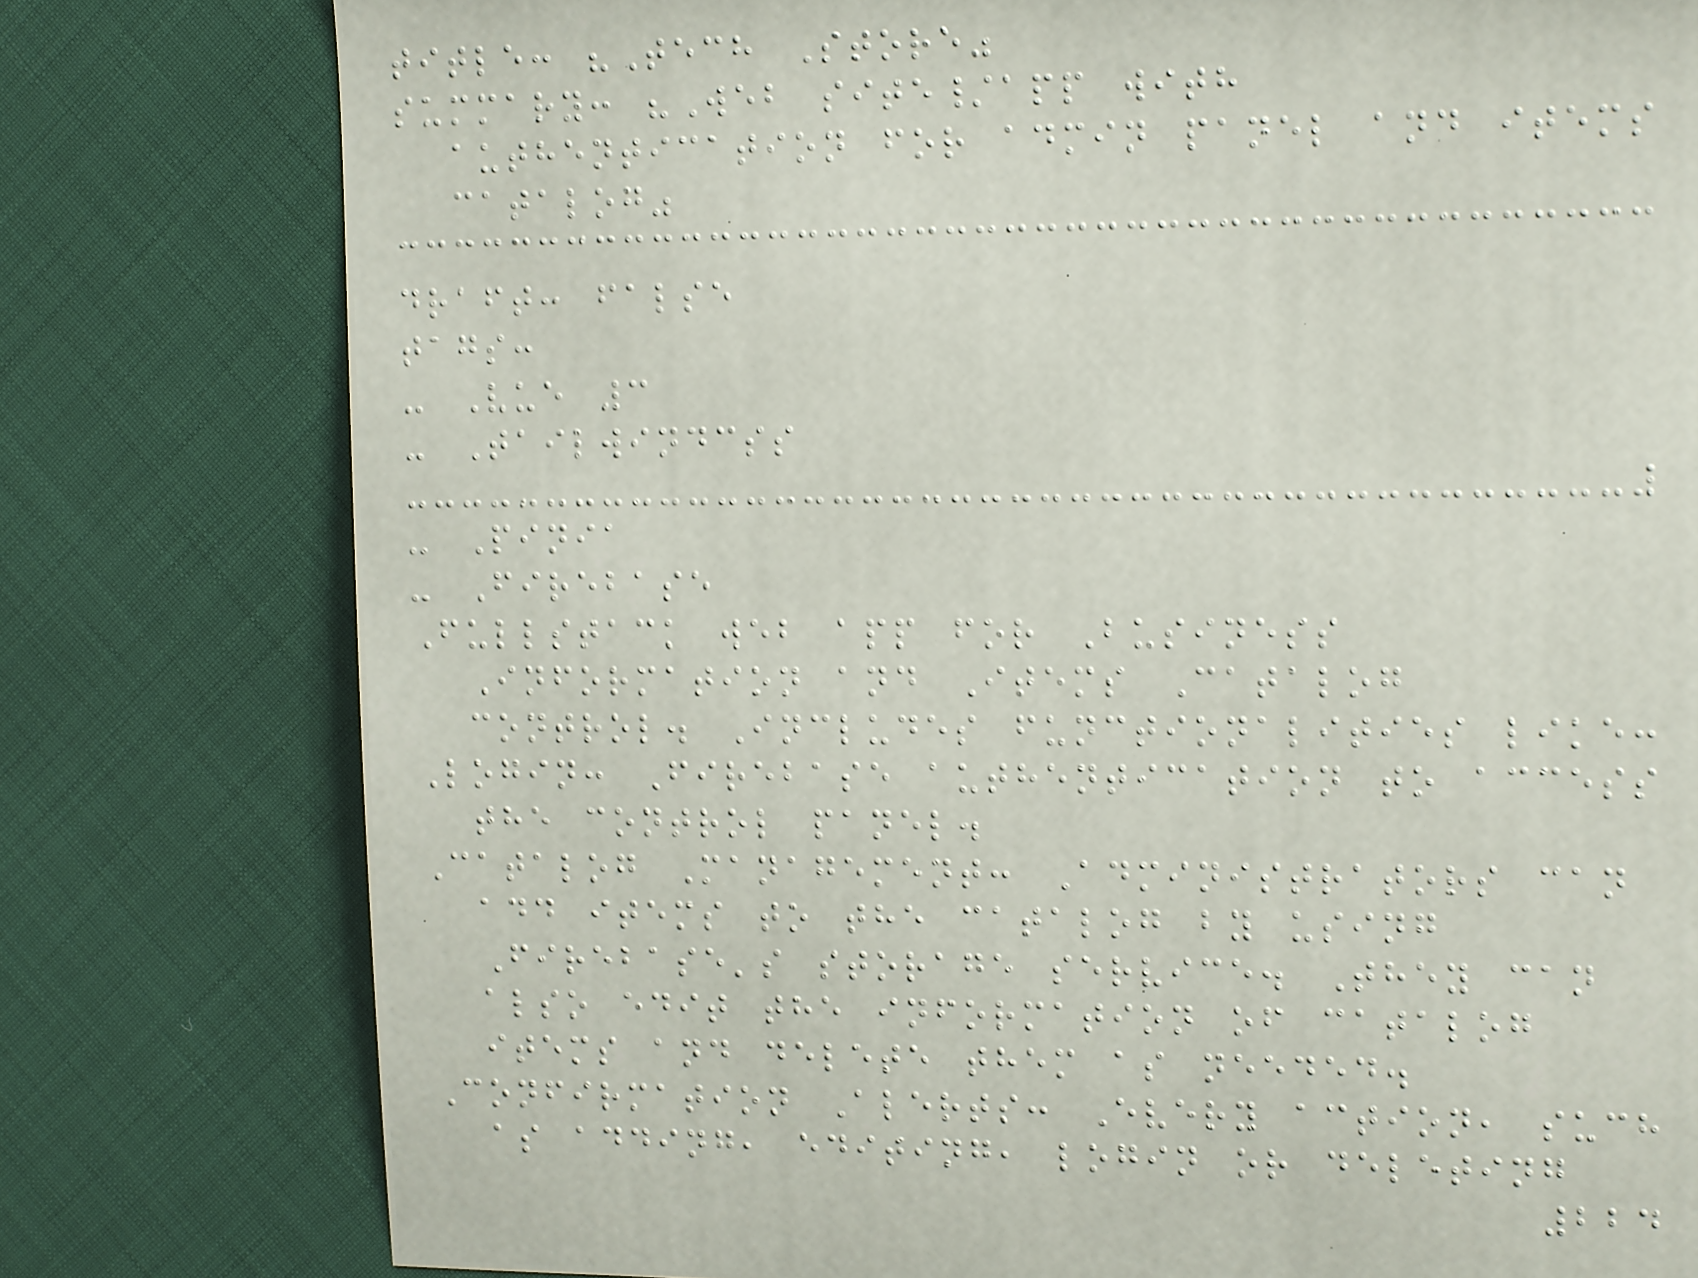title: "Tech Store"
summary: "Web site/app with
authentication for admin panel and items
catalog"
draft: false
tags:
- Vue 3
- Tailwindcss
- Pinia
- Firebase
Fullstack web app for Business
Information and Items Catalog
control. Includes functionalities like:
Login: Firebase authentication to access
the control panel.
Catalog Management: Administrators can
add items to the catalog by using
Firebase's storage service. They can
also edit the information of catalog
items and delete them as needed.
Confirmation Alerts: Every action, such
as adding, editing, login or deleting
224
